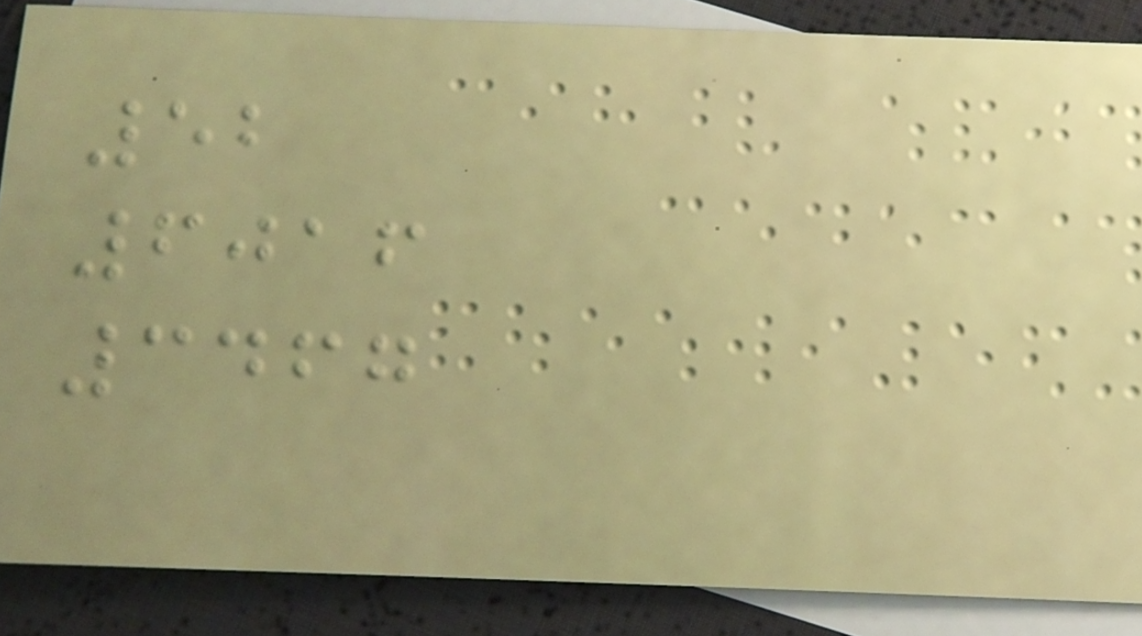52
6016
3467
